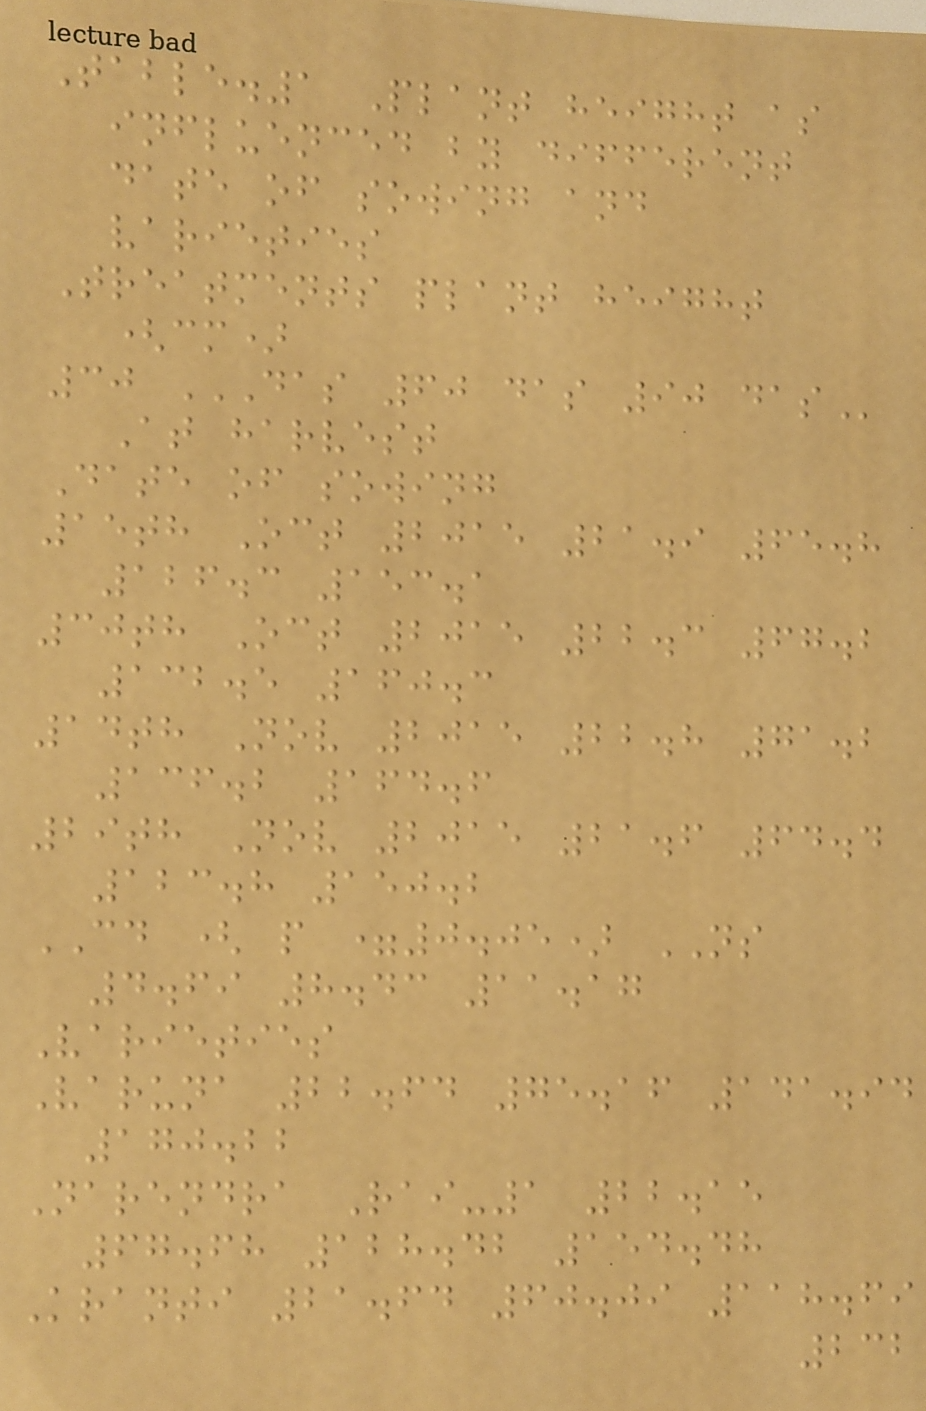Table.1 Plant height as
influenced by different
date of sowing and
varieties
Treatments plant height
(cm)
30 DAS 60 DAS 90 DAS
At harvest
Date of sowing
15th Oct 2015 21.9 65.8
126.3 153.1
30th Oct 2015 22.3 67.2
132.5 160.3
14th Nov 2015 22.8 71.2
136.2 164.6
29th Nov 2015 21.6 64.4
123.8 150.2
CD ( p =0.05) NS
4.69 8.43 11.17
Varieties
Varuna 22.64 75.16 141.94
170.22
Narendra Rai-1 22.15
67.68 128.42 154.48
Kranti 21.64 60.09 118.69
232
